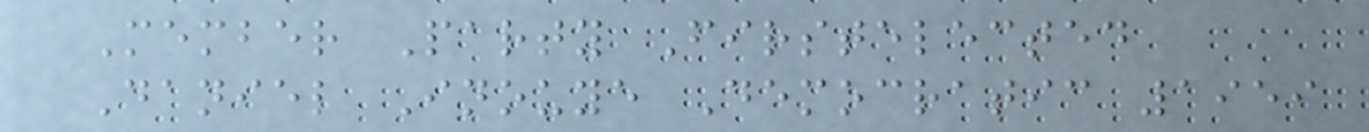Member Party Firstelected
Daniel Inouye Democratic 1959
